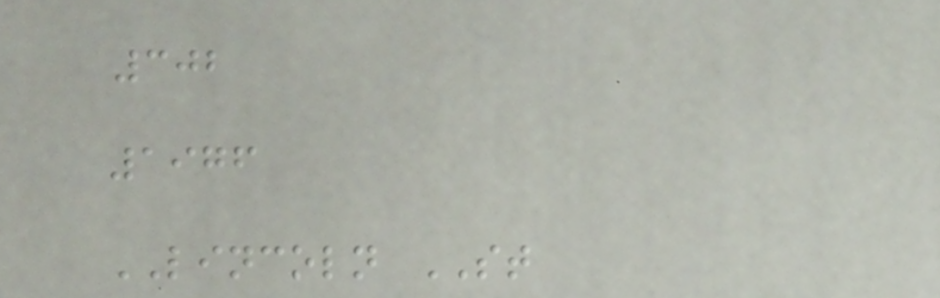302
1976
LINCOLN ST
